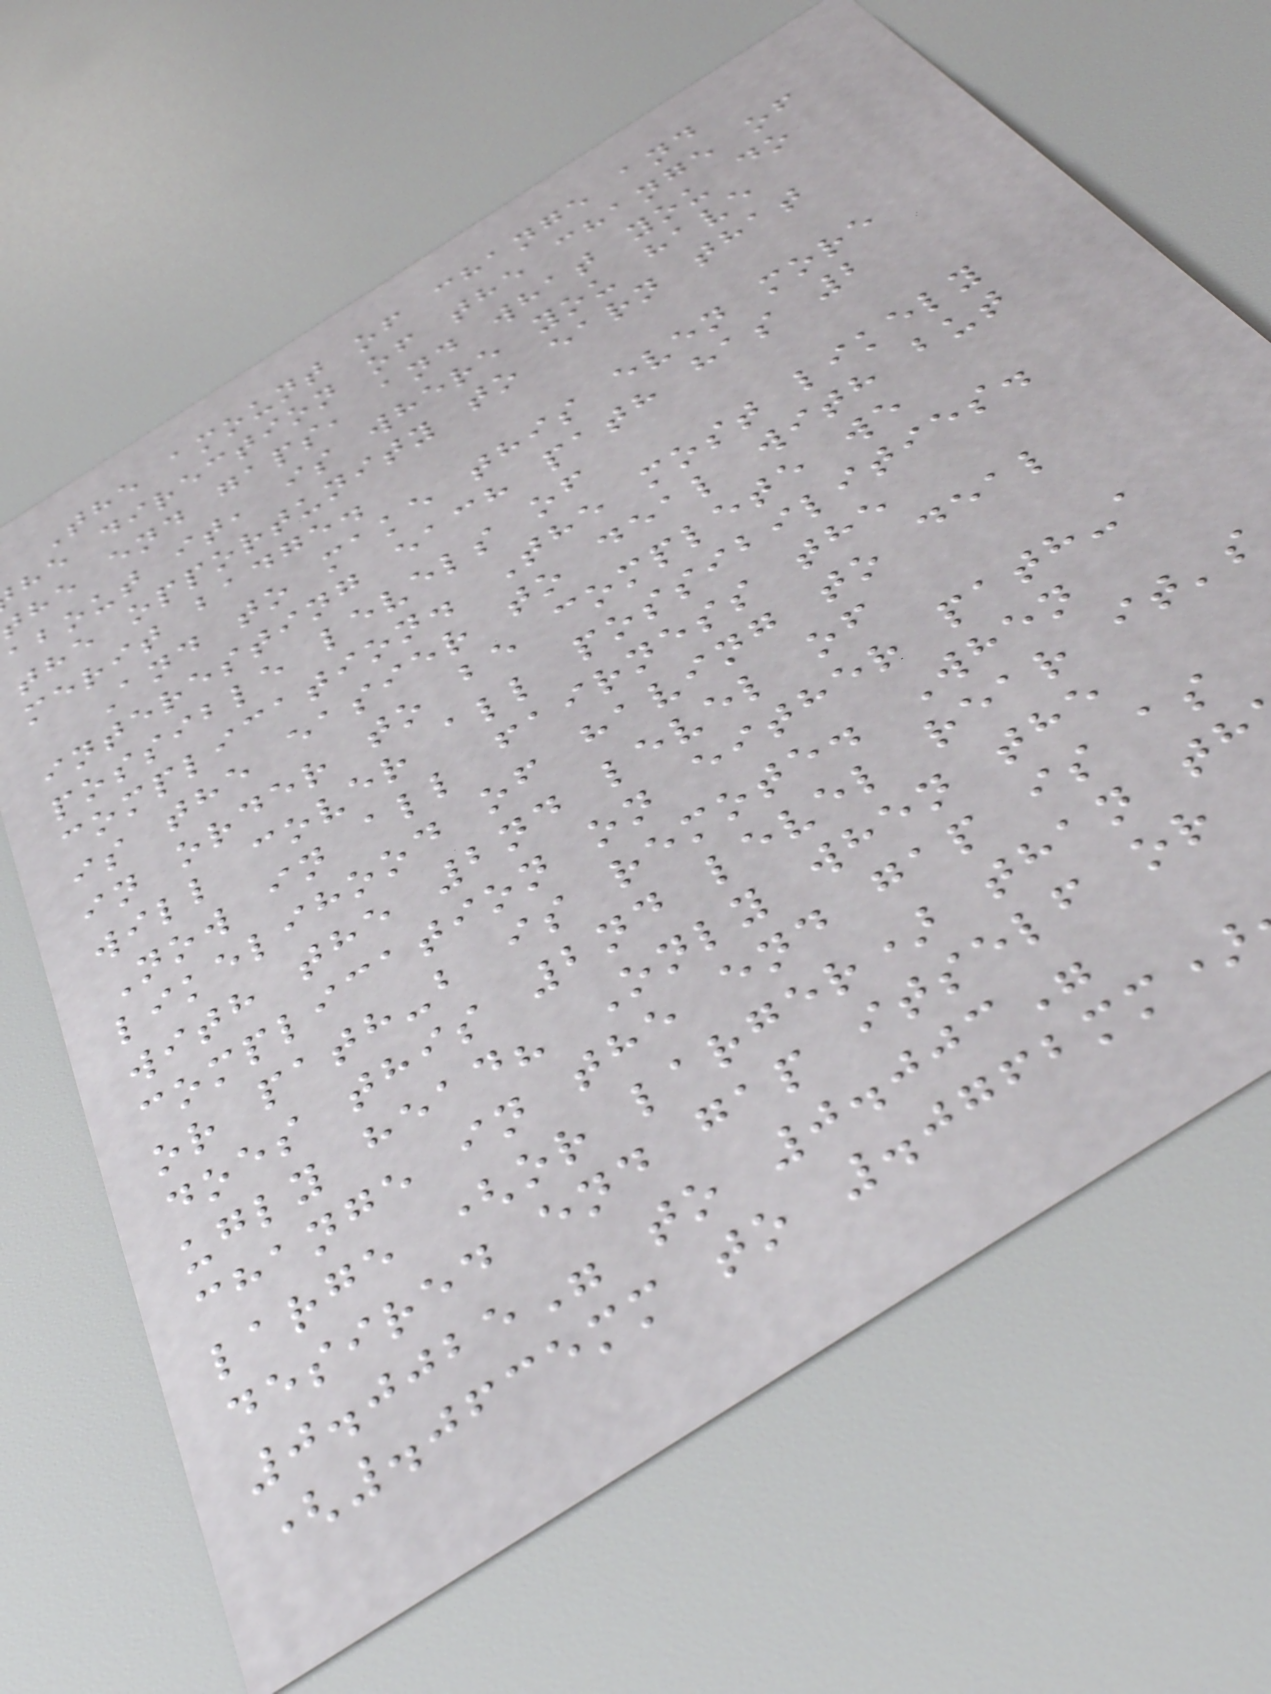The amount of change and
he direction of the change of
he end gaps, and what you do
about it, is where you have
the opportunity to earn that
merit badge.
And to make this even more
interesting each path has 2
possible levels of
complication. The most likely
is the easier to deal with but
in order to be complete we
will cover all possibilities.
Now in all fairness the
likelihood of having to deal
with the 2nd level of
complication on either path-a
or path-b is remote. When
does this 2nd level rear it's
ugly head? Only when the
change in the end gap is as
large (or larger) than th
desired end gap itself or
0.0025" to 0.003"
(.0635mm to .0762mm)
